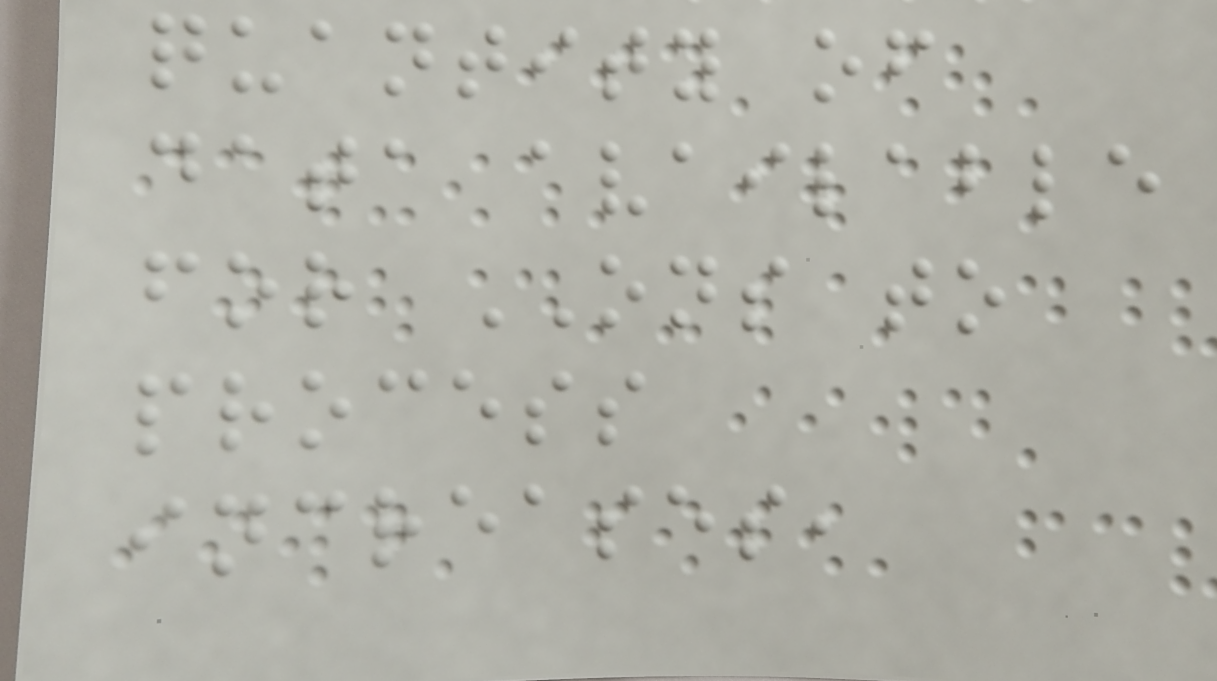quantity of
data available
for ONS to
process
increases,
